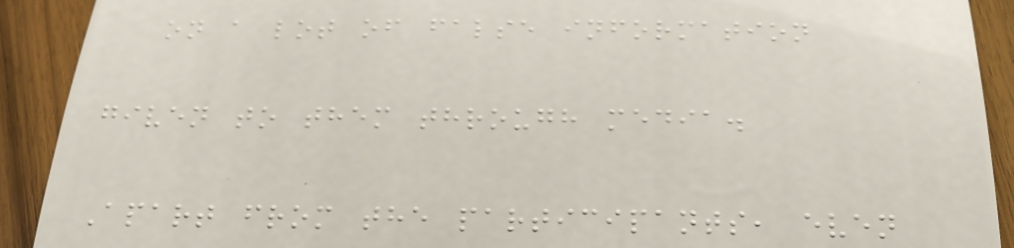on a lot of false information
given to them through media.
Apart from the participants, even
